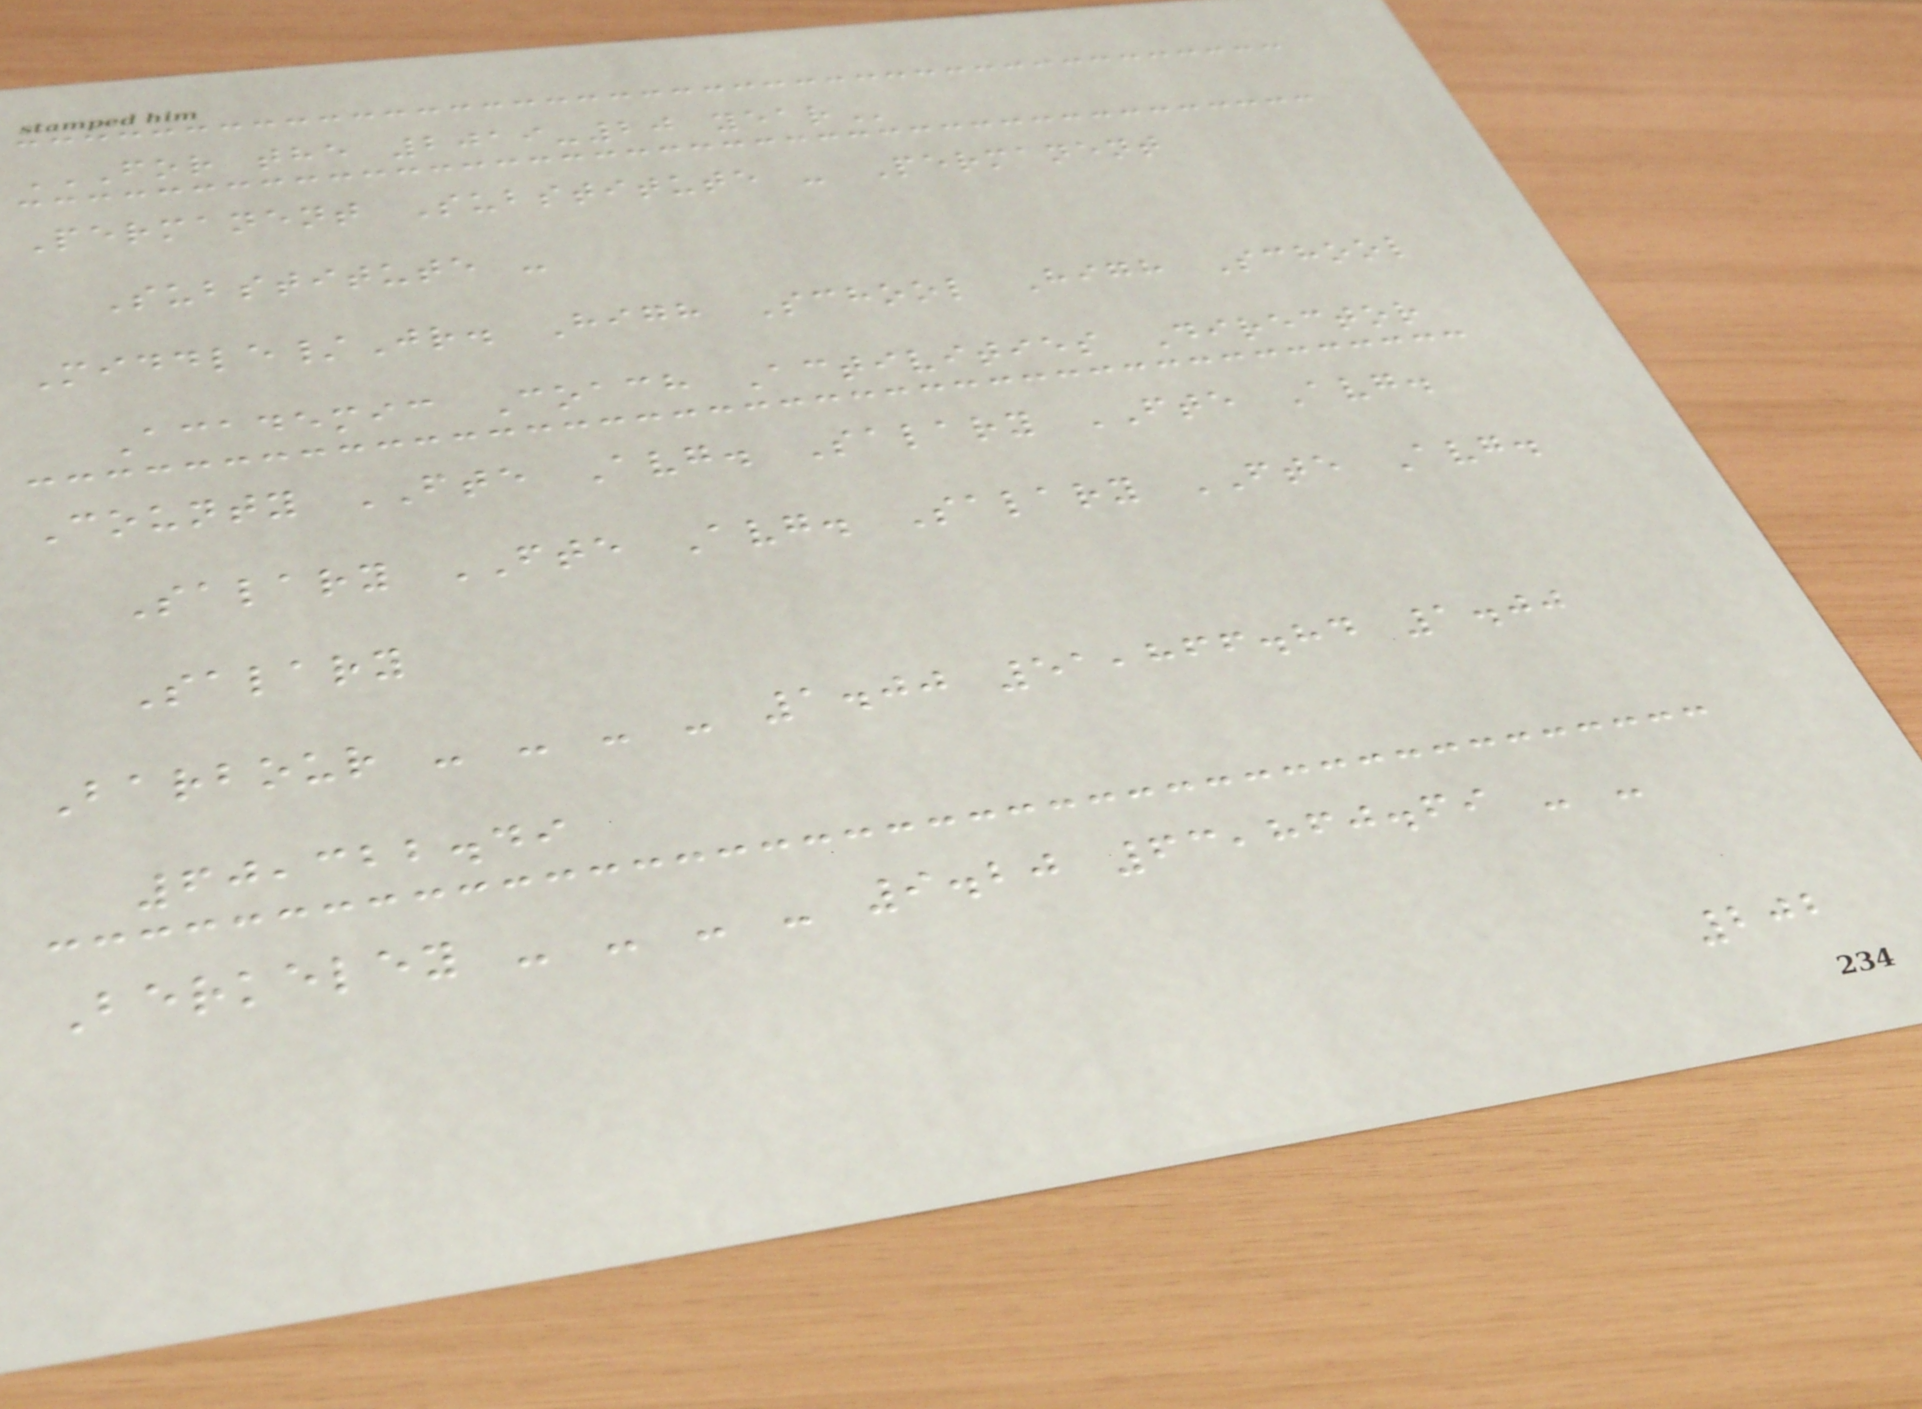FOR THE 2019-20 YEAR
Permanent Substitute - Permanent
Substitute -
Middle/Jr. High School High School
Academic Coach Activities Director
County FTE Avg. Salary FTE Avg.
Salary FTE Avg. Salary FTE Avg.
Salary
Barbour - - - - 1.00 51,866.84 1.00
60,322.49
Berkeley - - - - 9.20 63,860.69 - -
202
